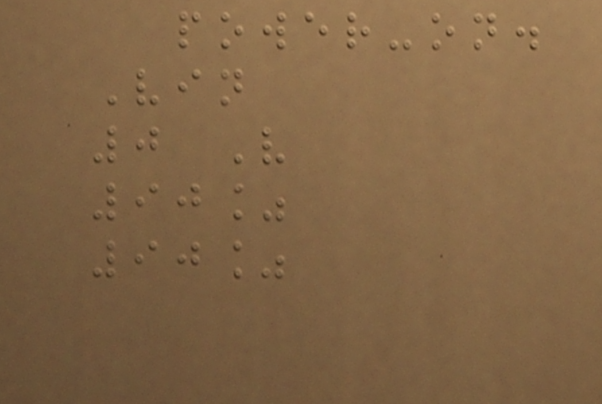power-on.
Vin
0 V
90%
90%
